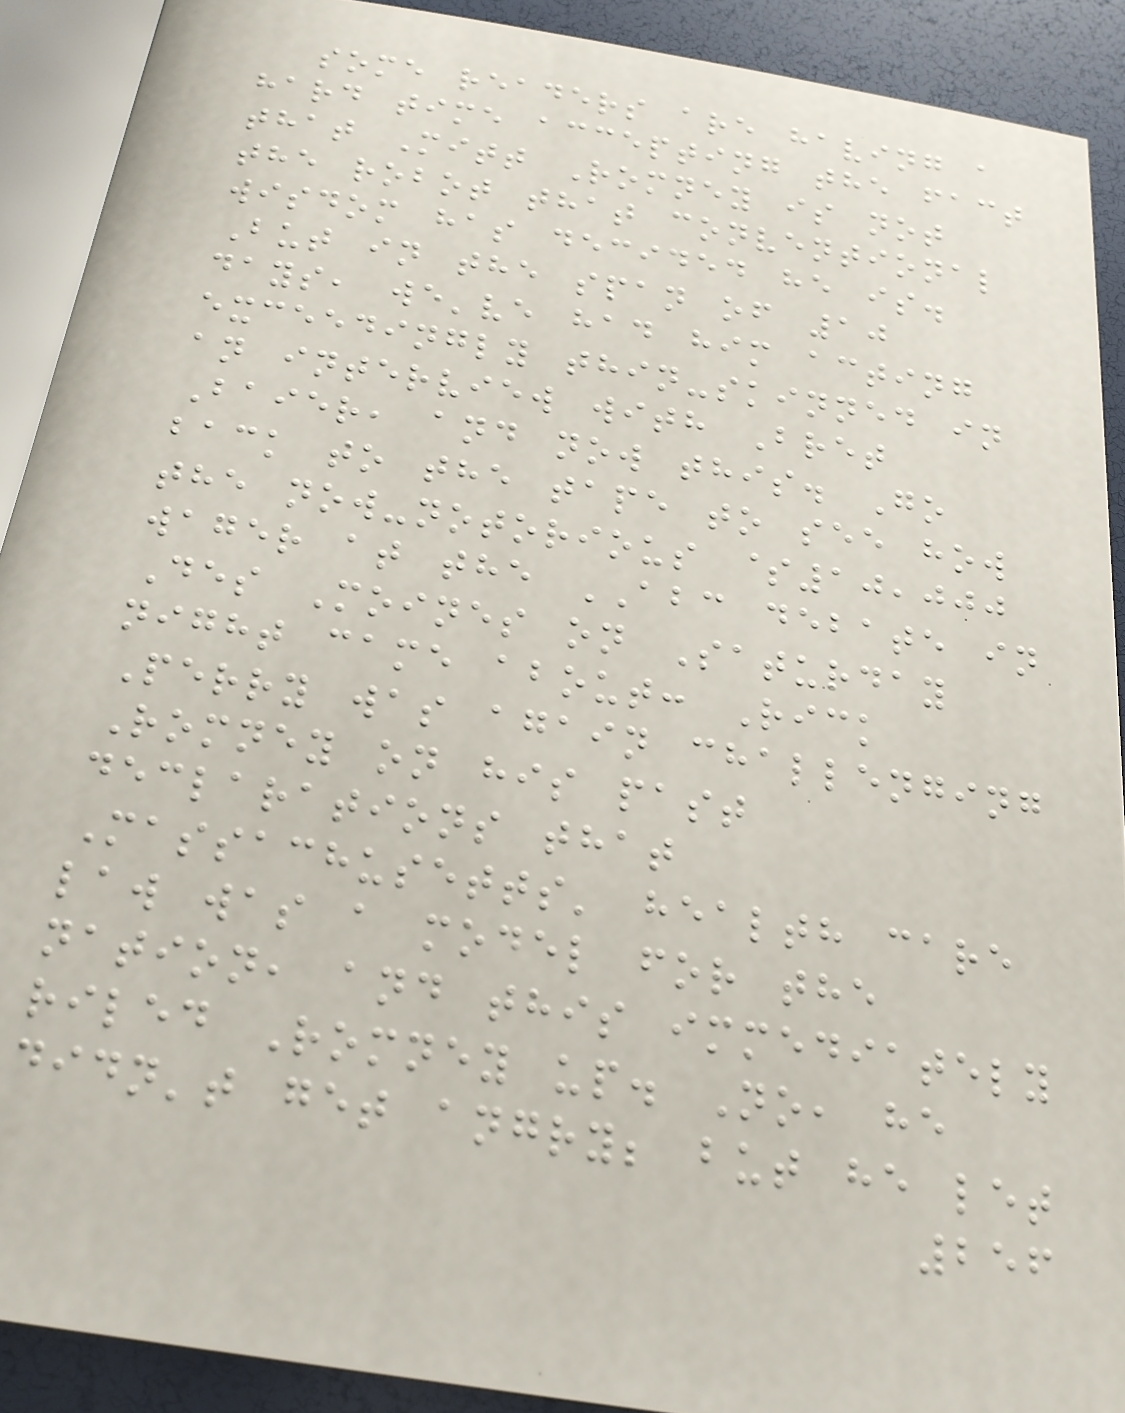some readers are having a
hard time accepting the fact
that Mitt Romney is not
the robot that conventional
wisdom has decided he is.
But in the span of 10
days, we've had him acting
exceedingly thin-skinned in
an interview with Bret
Baier, and now this. Go
back to the tape to see how
the now-notorious $10,000
wager at the ABC debate in
Des Moines on Saturday
night came about: Rick
Perry was again challenging
Romney on his past
declarations that
Massachusetts' health care
law was a model for the
nation, and this immediately
riled Romney up. No, he
didn't get angry; but he let
256
